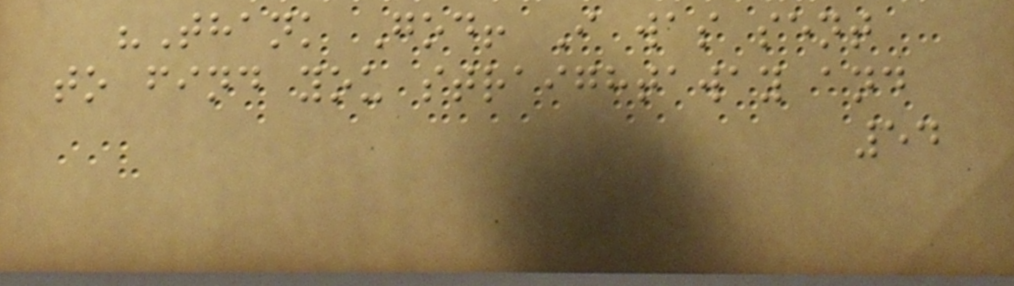"Thank God! I was sent
to find you straightaway and
54
